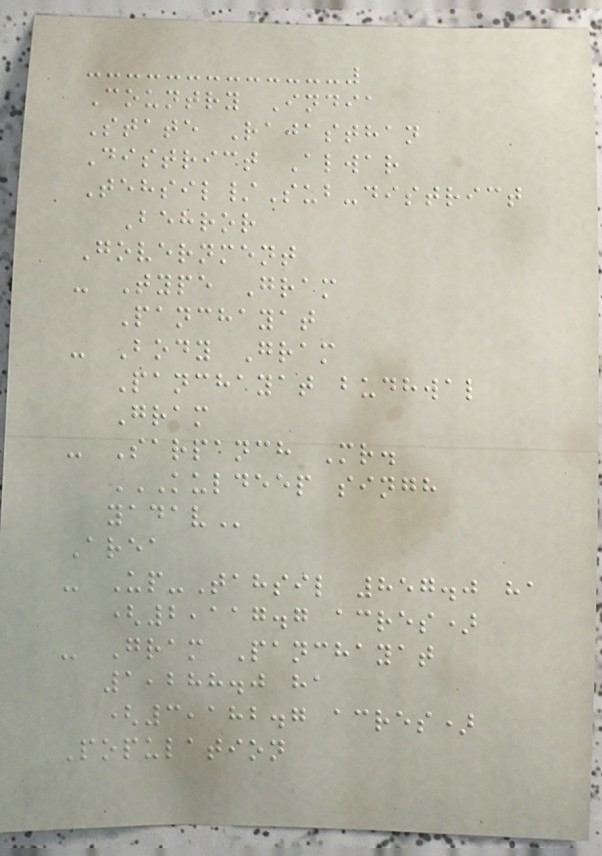Country India
State Rajasthan
District Alwar
Tehsil/Sub-district
Behror
Government
- Type Gram
Panchayat
- Body Gram
Panchayat budhwal
Gram
- Sarpanch Mr.
KULDEEP SINGH
YADAV
Area
- Up-Tahsil 857.0 ha
(2,117.7 acres)
- Gram Panchayat
1,288.0 ha
(3,182.7 acres)
Population
